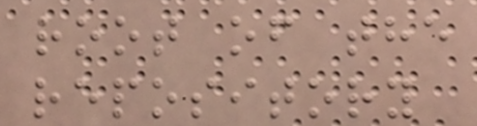root of the
repository
